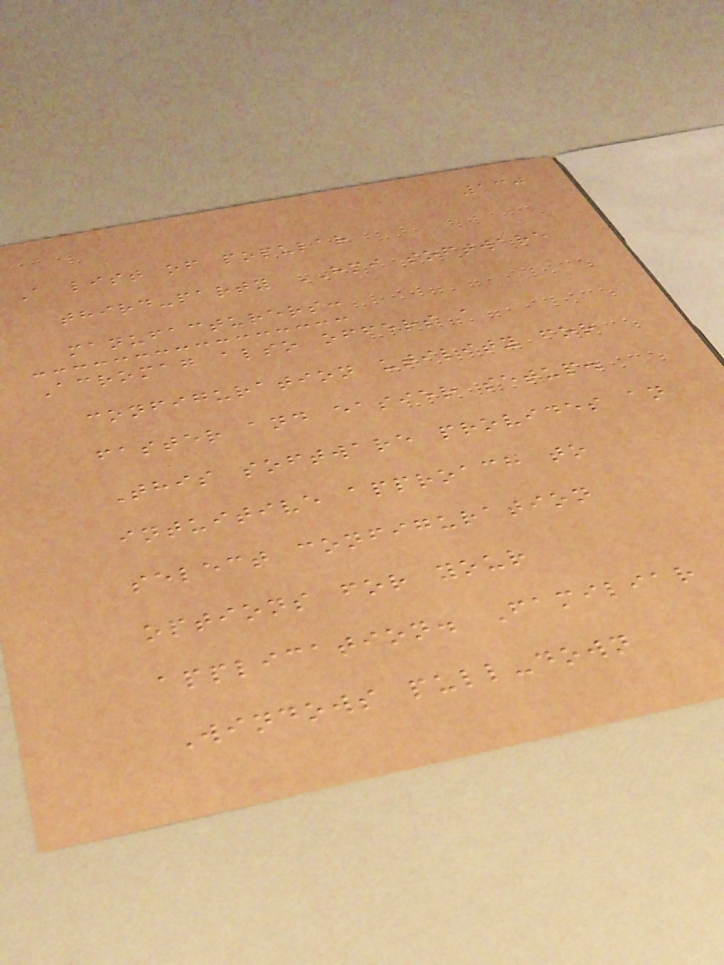130
A list of popular
third-party HMI software
manufacturers:
Acromag also offers a
configuration utility for
faster and easier setup.
This software provides an
intuitive approach to
select configuration
options for your
application. Familiar
Windows pull-down
